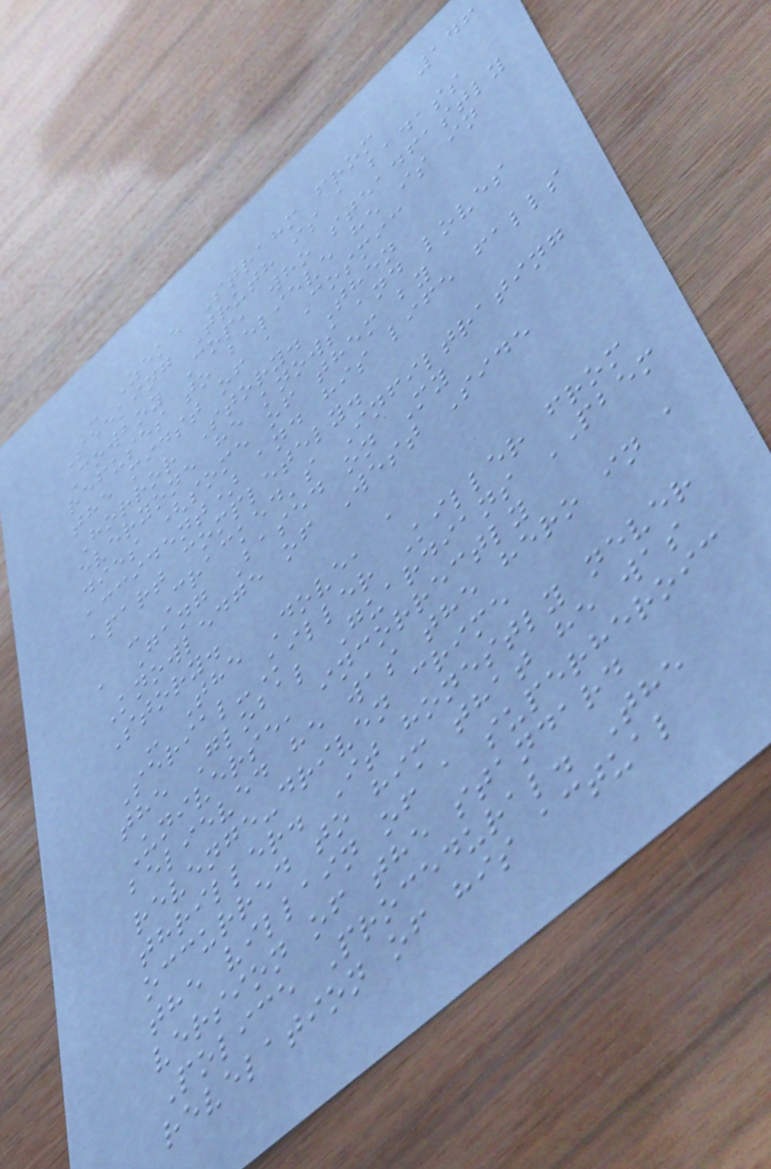146
- Zeke Strahm from
Seeking Truth is a badass
Cowboy Cop, who steadfastly
refuses to believe he is in
the midst of a Cosmic
Horror Story. Then
everyone he knows and loves
dies (some of them by
accident) and his life falls
apart completely.
- Cracked's Infiltrating
a Gang Based on My
Knowledge of West Side
Story.
- The Dove, a
Serial-Killer Killer from
the Global Guardians PBEM
Universe, incorrectly
believed he was the hero in a
revenge-driven crime
thriller. It honestly never
occurred to him that he was
the villain of a superheroic
version of the standard
Police Procedural. The
revelation of his actual
